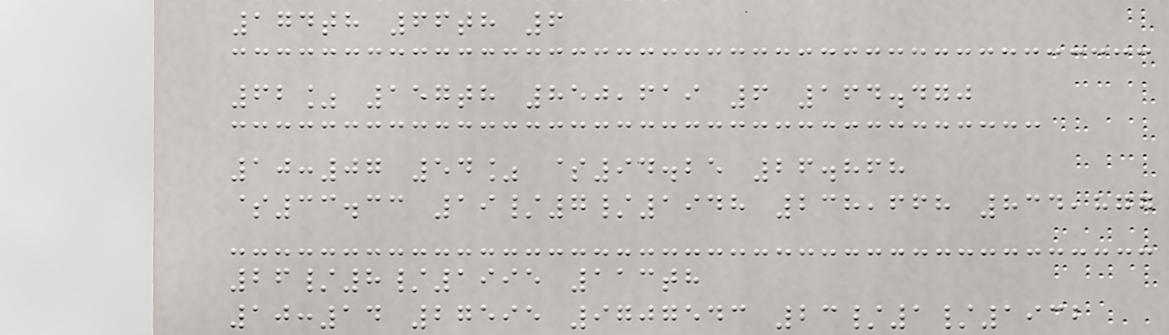174th 66th 6
62% 157th 850,619 6 164.470
10:07 54% $94.25 26.868
$33.33 19/7/1948 238,668 834,877
26/8/1995 113th
10:14 27595 9707543 23/1/1932
